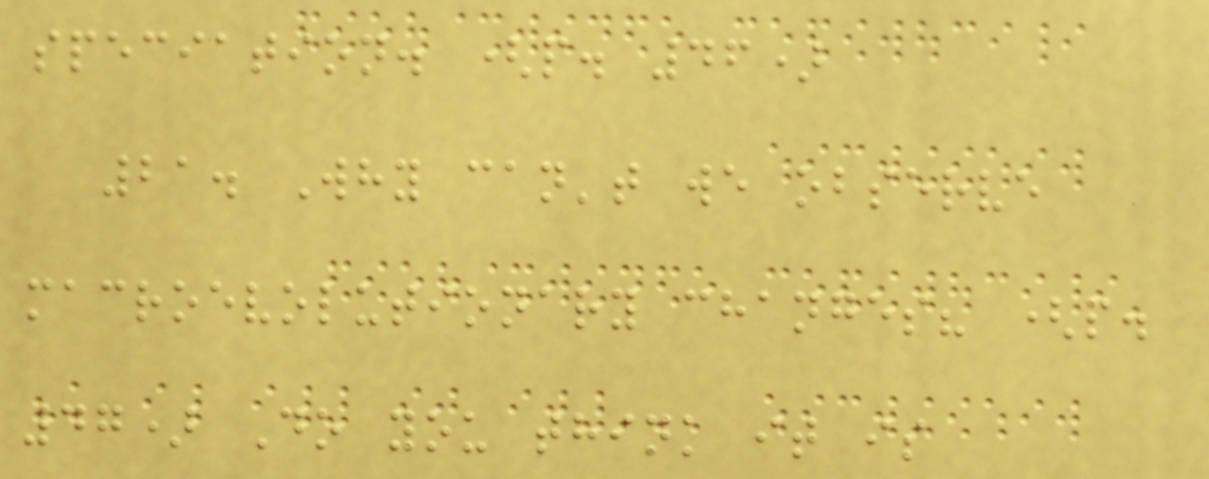speciation. (p. 46)
21. Why can't we observe
macroevolutionary changes? (p.
47) Do you think it is
